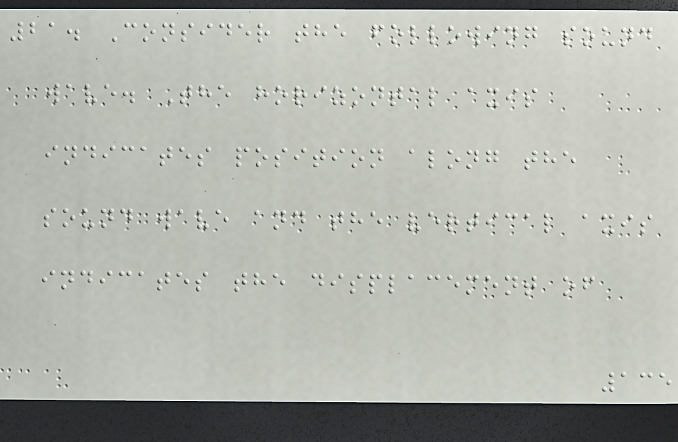21. Consider the following sound
wave. The horizontal axis
indicates position along the
sound wave and the vertical axis
indicates the displacement of
135
